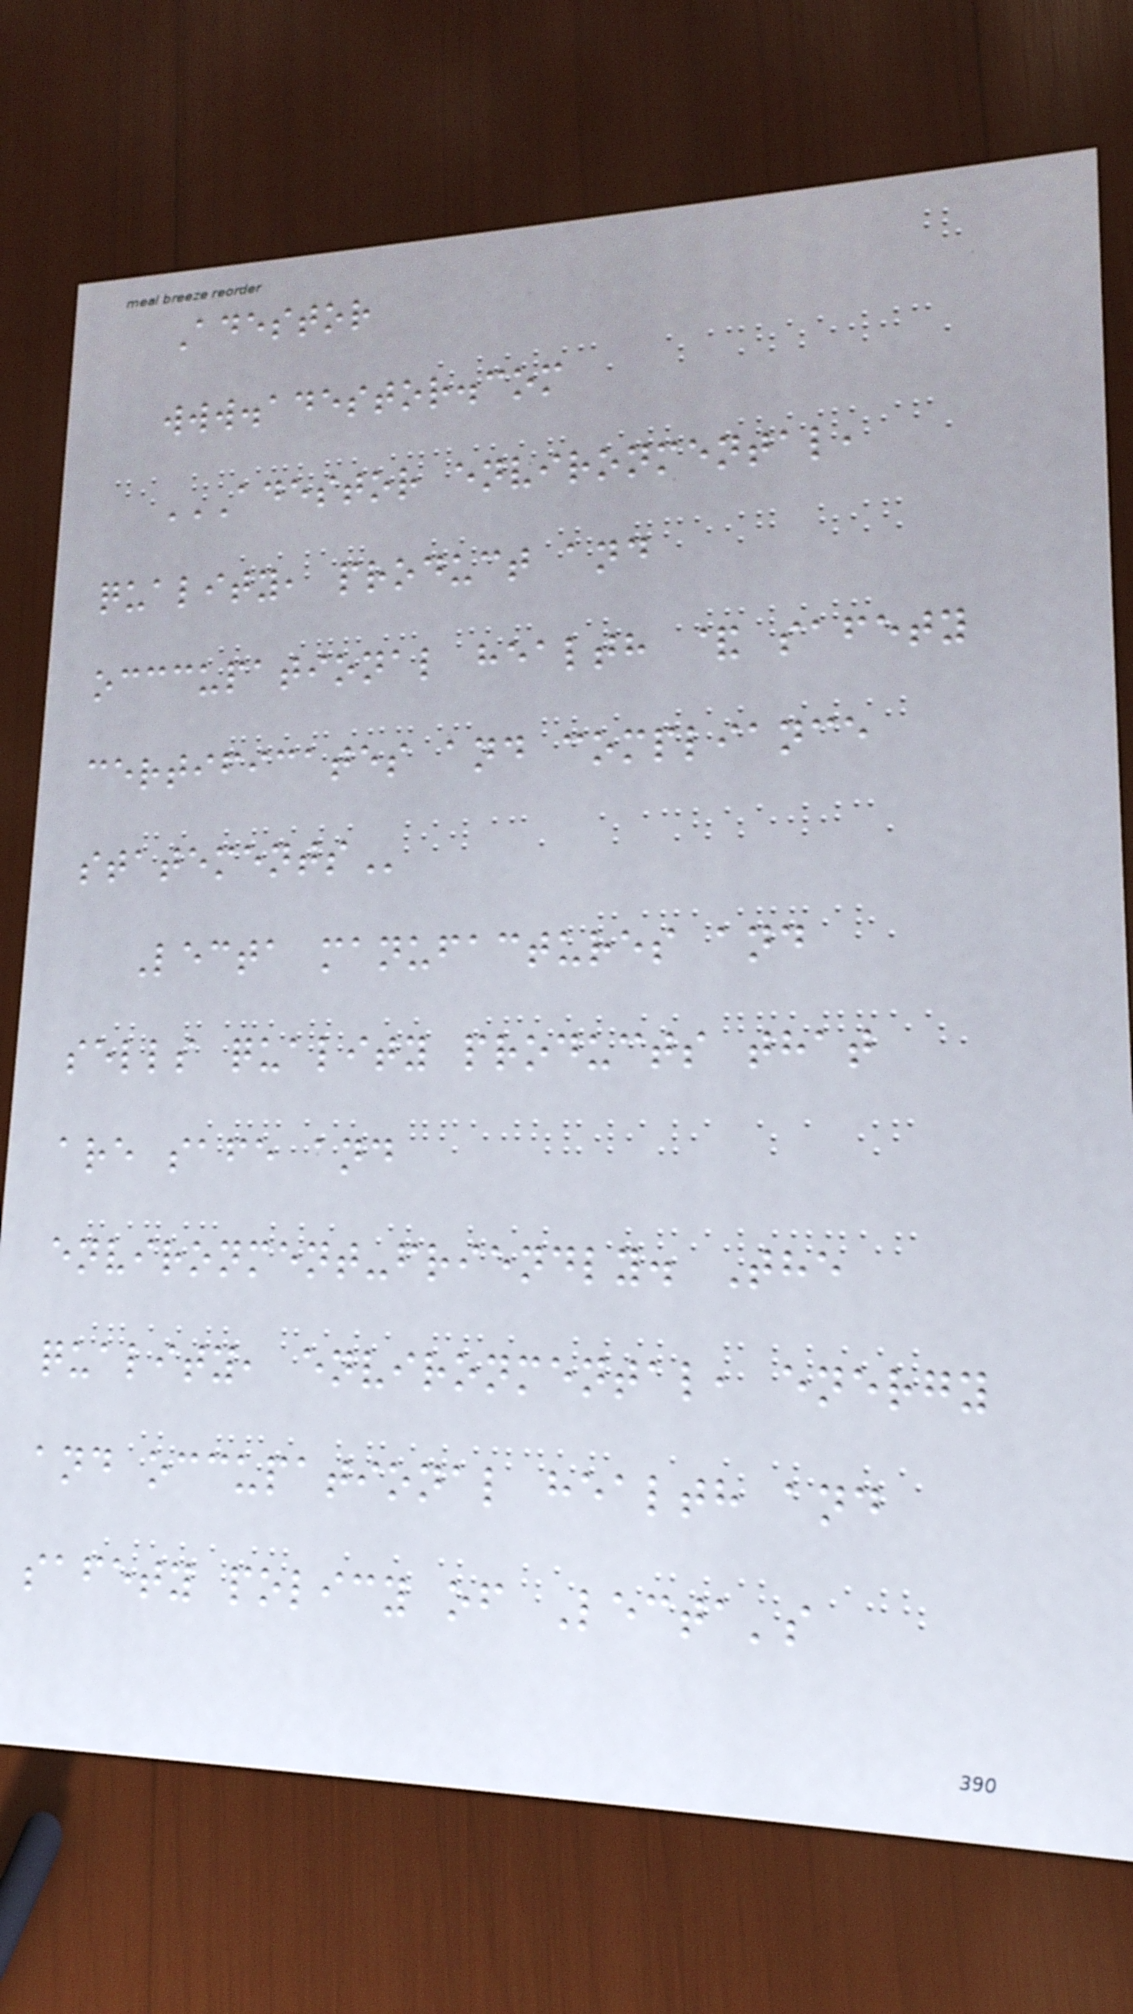Adestor
www.adestor.com
ADESTOR ENVIRONMENTAL,
QUALITY, PRODUCT AND
OCCCUPATIONAL HEALTH & SAFETY
CERTIFICATES AND COMPLIANCE
STATEMENTS
Lecta manufactures and
sells quality products that
are safe and
environment-friendly. The
quality, environmental, energy
and occupational health and
safety policy of Lecta's
